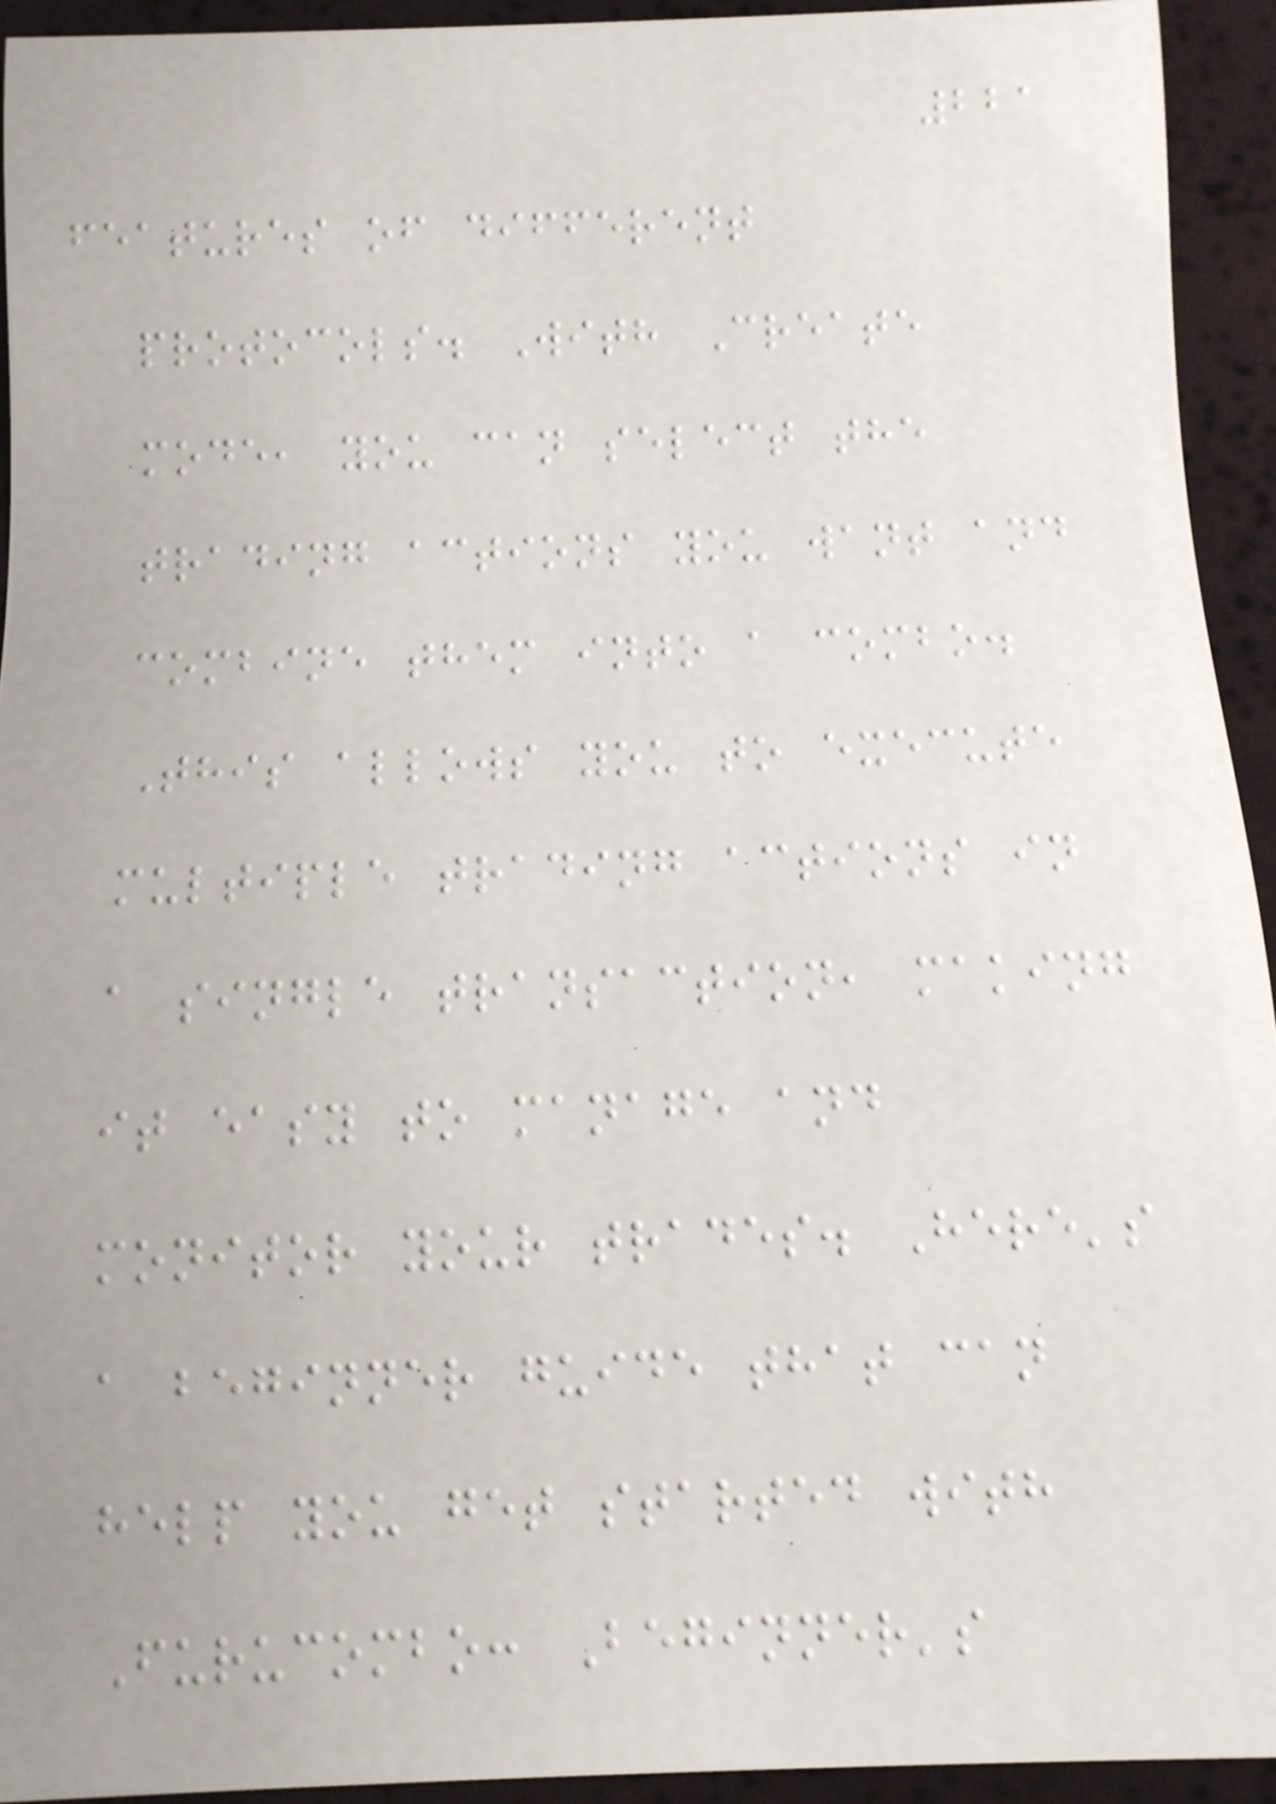221
features of different
protocols. With Create
mode, you can select the
trading actions you want and
combine them into a combo.
This allows you to execute
multiple trading actions in
a single transaction, making
it easy to manage and
monitor your trades. Here's
a beginner guide that can
help you get started with
Furucombo: Beginner's
